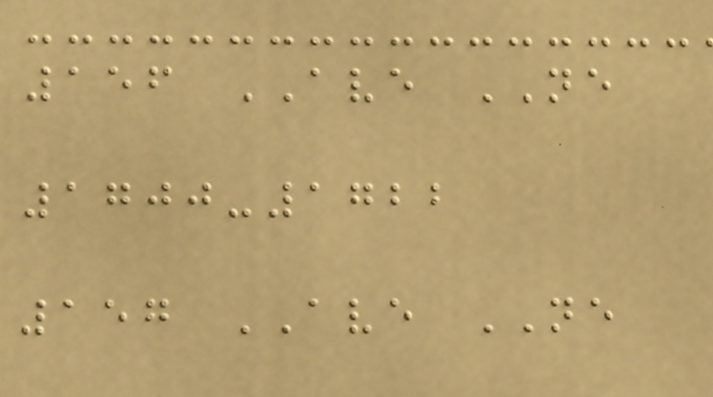156 AVE NE
1700-1722
157 AVE NE
